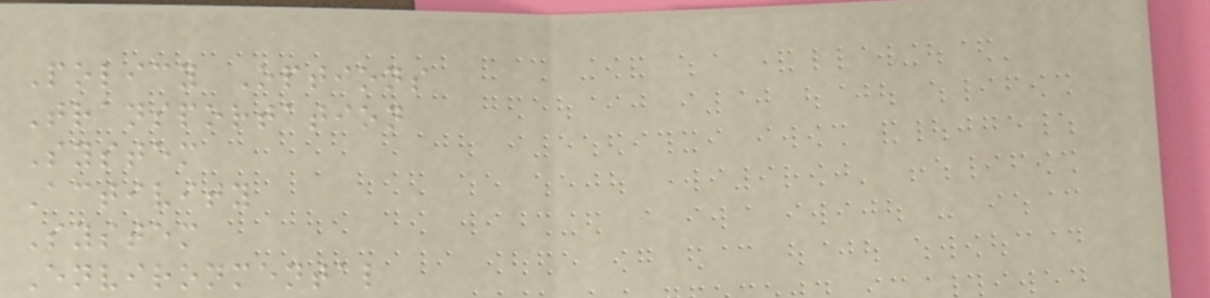Policy Options
Transportation
System
Activity
System
Environmental
